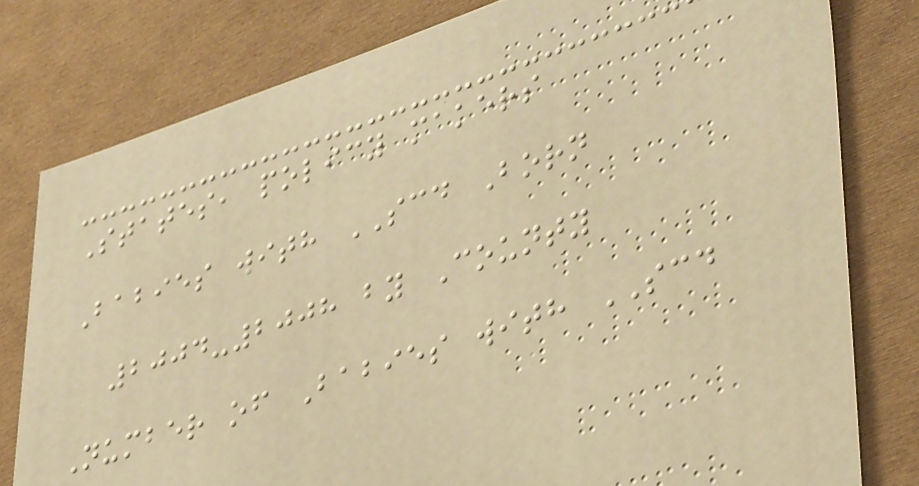States, policy makers
Babies with SCD Born
2004-2008 by County
Number of Babies with SCD
